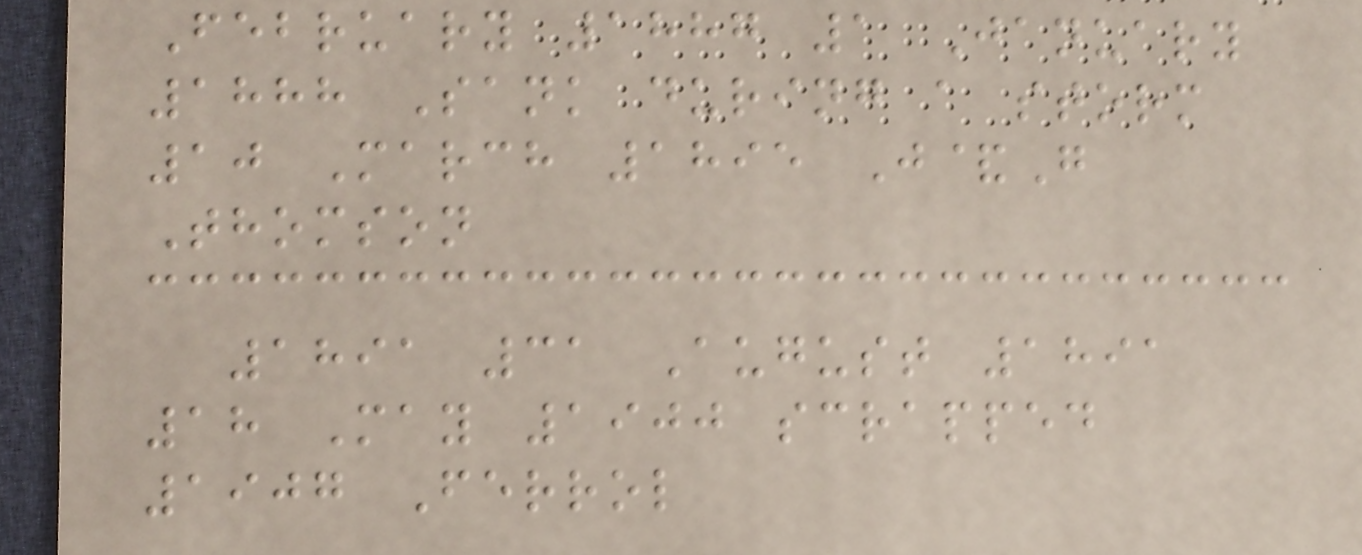February 1887 1 January
1888 Sank during a storm
10 March 1895 J&G
Thomson
1891 31 August 1891
18 May 1900 scrapped
1907 Ferrol
